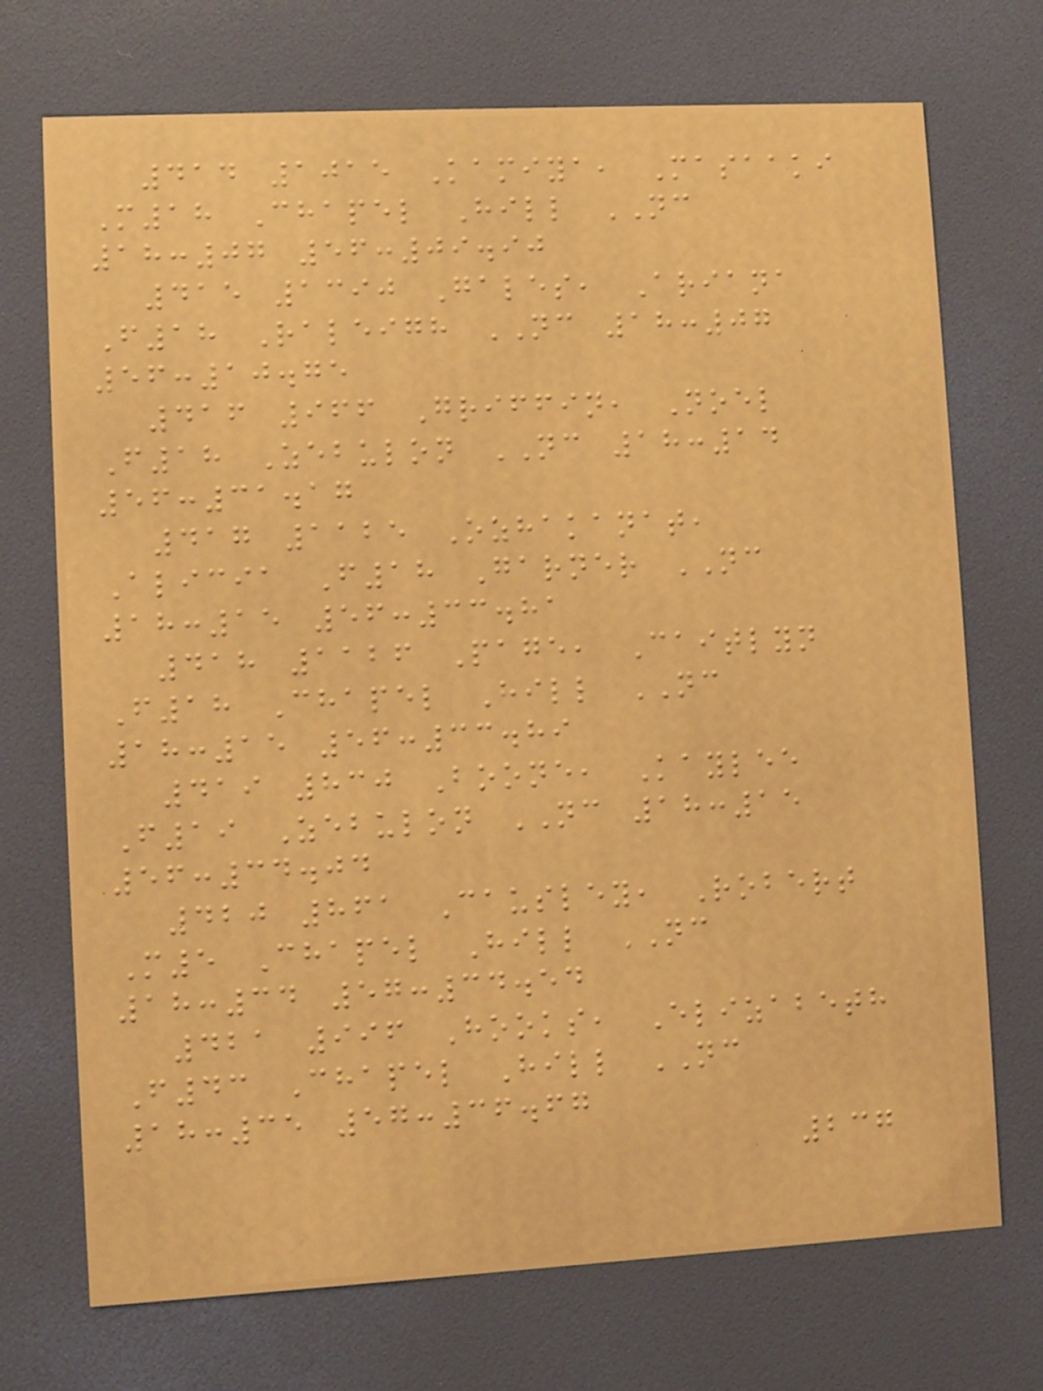414 1015 Kamiya, Masaaki
M18 Chapel Hill NC
18:07 56:09.90
415 1390 Gales, Ariana
F18 Raleigh NC 18:07
56:10.75
416 966 Griffin, Noel
F18 Zebulon NC 18:14
56:31.17
417 1125 Ozhakanat,
Alicia F18 Garner NC
18:15 56:33.81
418 1126 Page, Caitlyn
F18 Chapel Hill NC
18:15 56:33.89
419 830 Boone, Kaylee
F19 Zebulon NC 18:15
56:34.04
420 861 Causley, Robert
M5 Chapel Hill NC
18:34 57:34.54
421 996 Hooks, Elizabeth
F43 Chapel Hill NC
18:35 57:36.67
237
